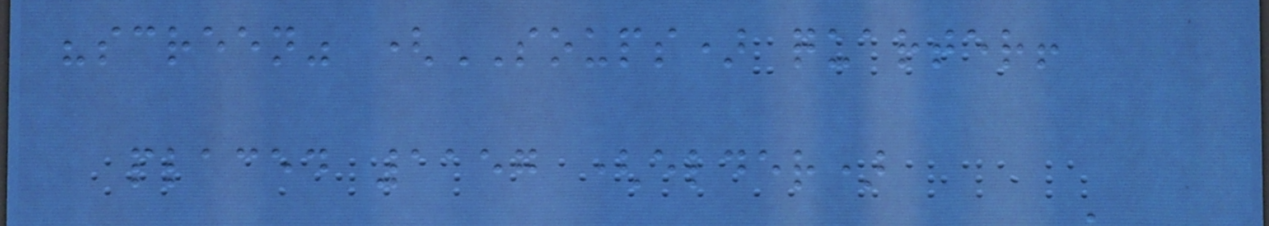"screen" (SOUPS) quarter!
placed 1157 (elder)
